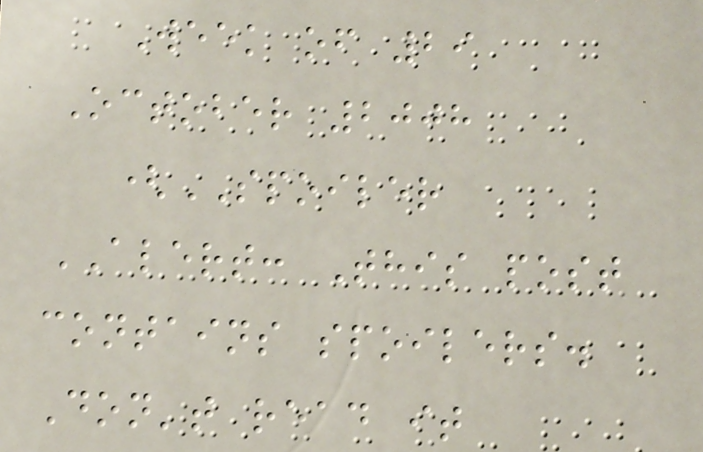Week of 29
October 2008
(SPOILER
ALERT: This post
contains spoilers.
Don't read it
